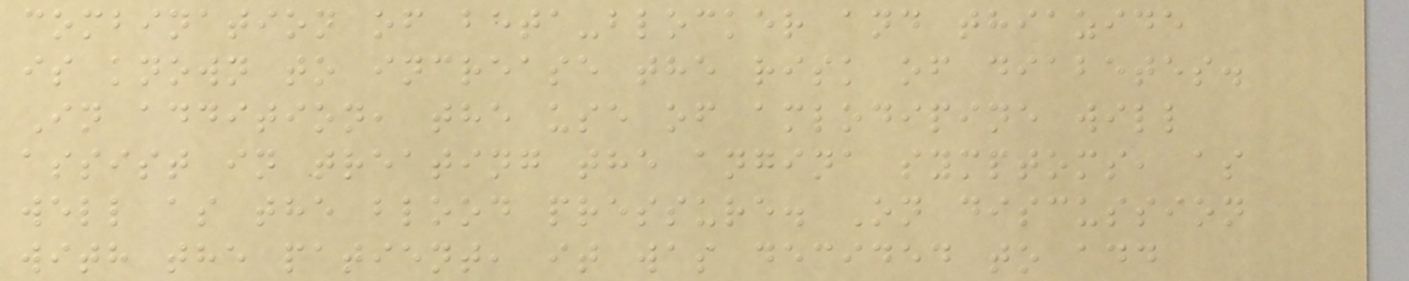combination of beta-blocker and thiazide
is known to increase the risk of diabetes.
In addition, the use of amlodipine will
assist in treating the angina symptoms, as
well as the blood pressure. On discussion
with the patient, it was decided to add
